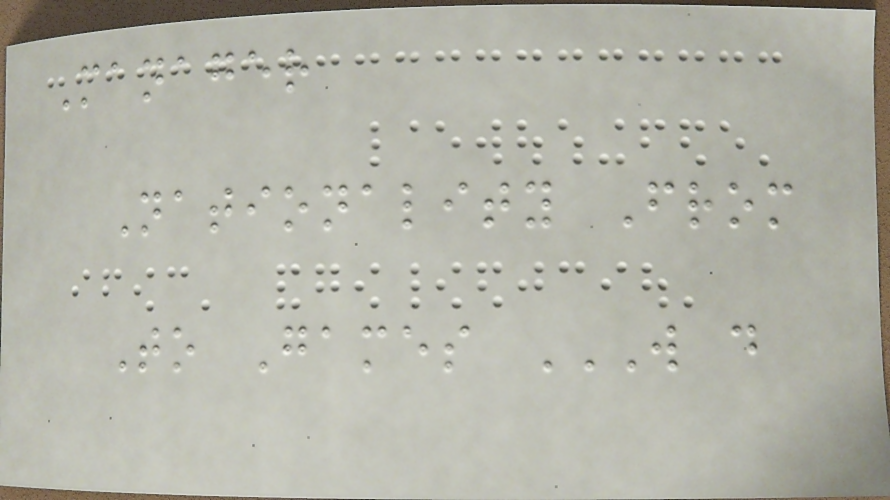Manager
Nationality From
To Games W D
